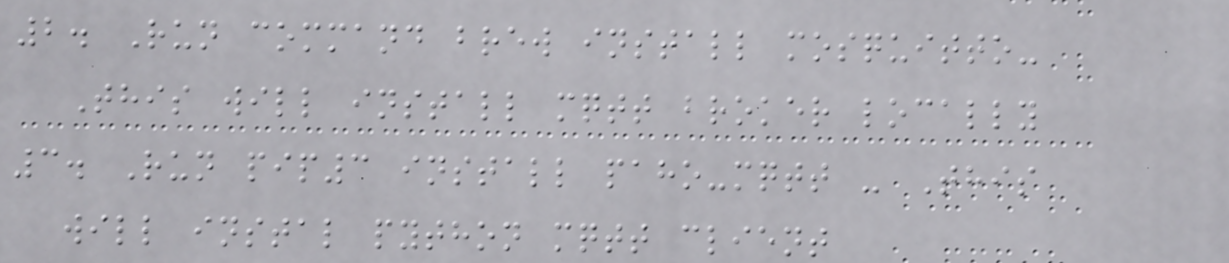2. Run command brew install mosquitto-
This will install mqtt broker locally
3. Run pip3 install paho-mqtt - This
will instal python mqtt client
